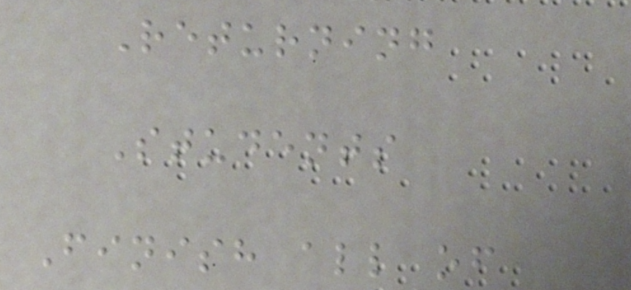Returning
Students
Finish all of
